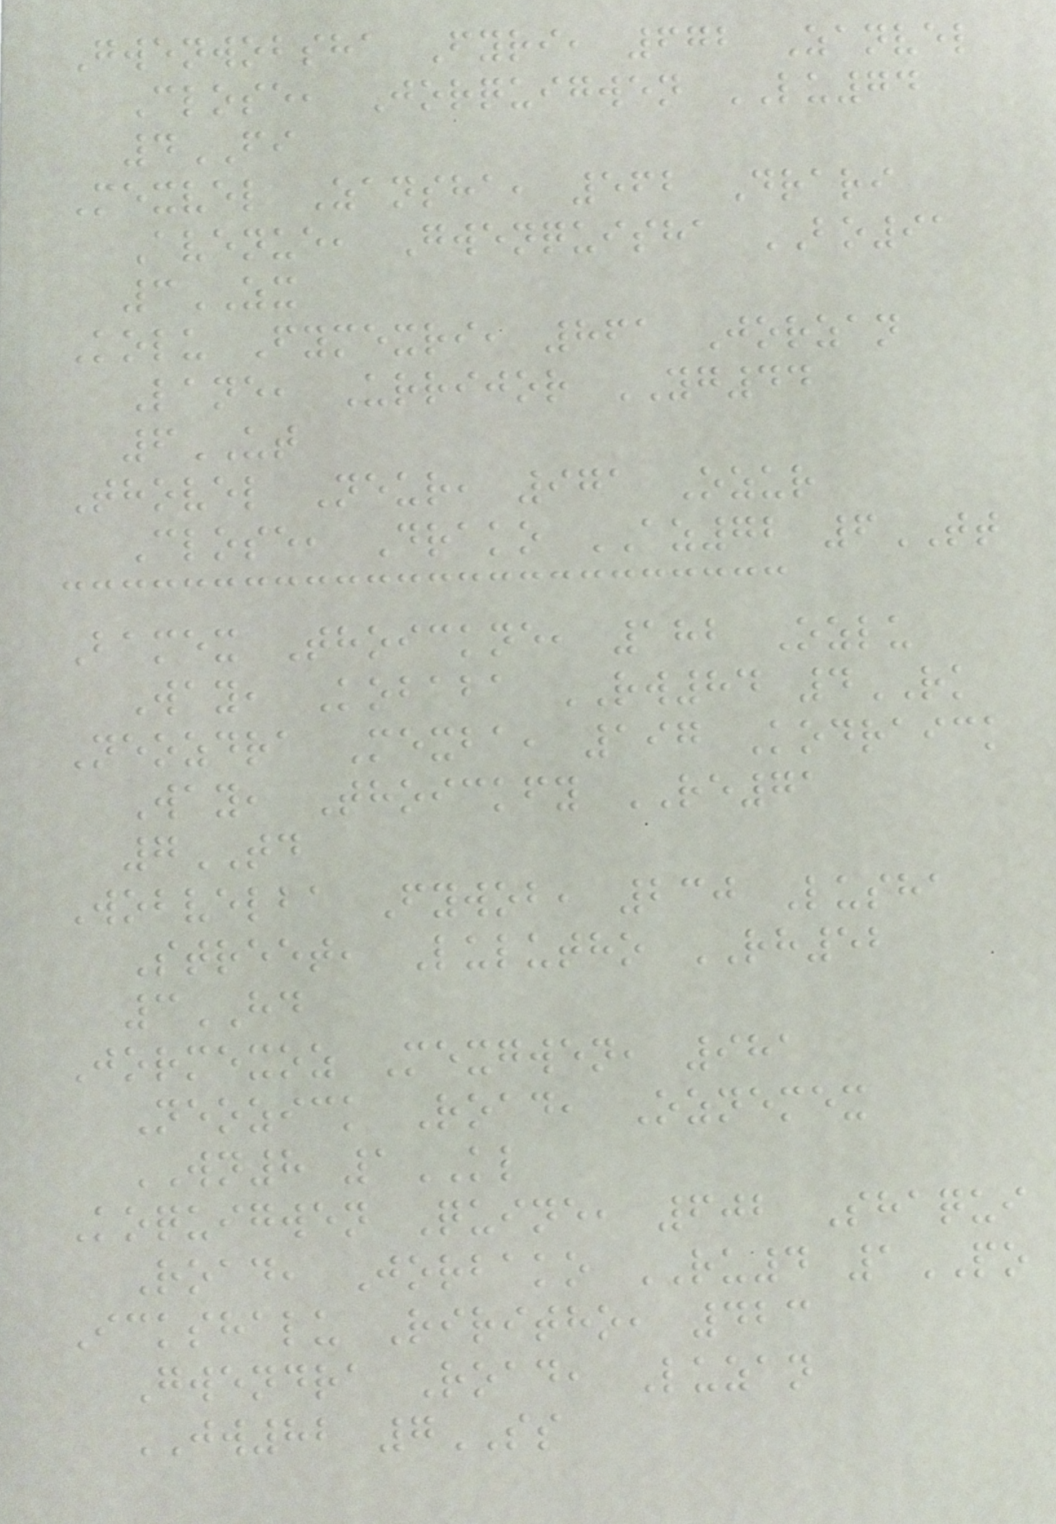Gwenwobsha Fyri, 672 Zanvel
Close, Jorquigwen LU74
4FI
Mexvel Zansha, 562 Drari
Avenue, Gwenquisha BO91
3ZX
Kolu Fymexri, 861 Jorzan
Lane, Urrijor YG44
6UT
Thovel Neur, 971 Ozur
Close, Drako AZ72 6TT
Bamex Thoickne, 182 Ozlu
Way, Kobaba RW84 4RK
Neozdra Mexba, 197 Kodraick
Way, Thoickfy RE71
7TD
Wobvelba Fywob, 230 Lusha
Street, Lulutho RH52
3HD
Jormexoz Mexgwen, 981
Neozick Road, Oznemex
WN8 1KL
Koquigwen Quine, 602 Shaqui
Road, Jorbako RU4 1PO
Ickshalu Riritho, 423
Gwendra Road, Luzan
JW82 7SS
